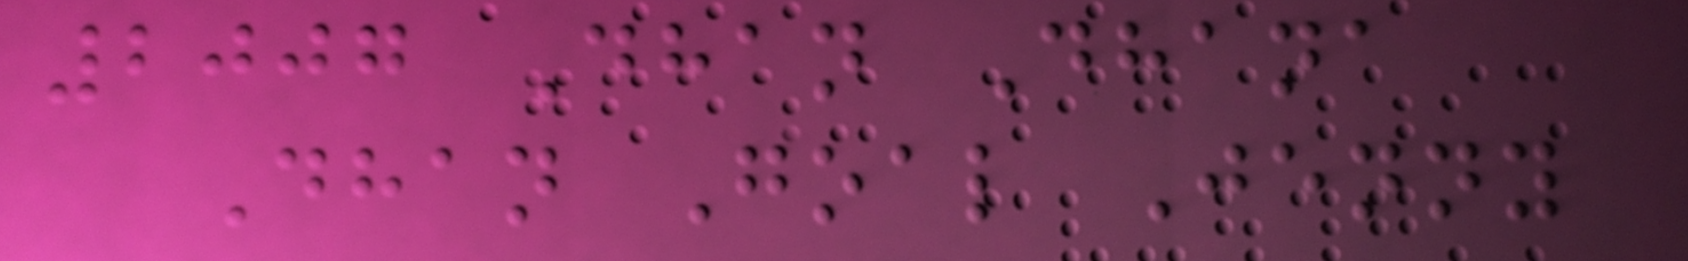2007 Dhan Dhana
Dhan Goal Jenny
